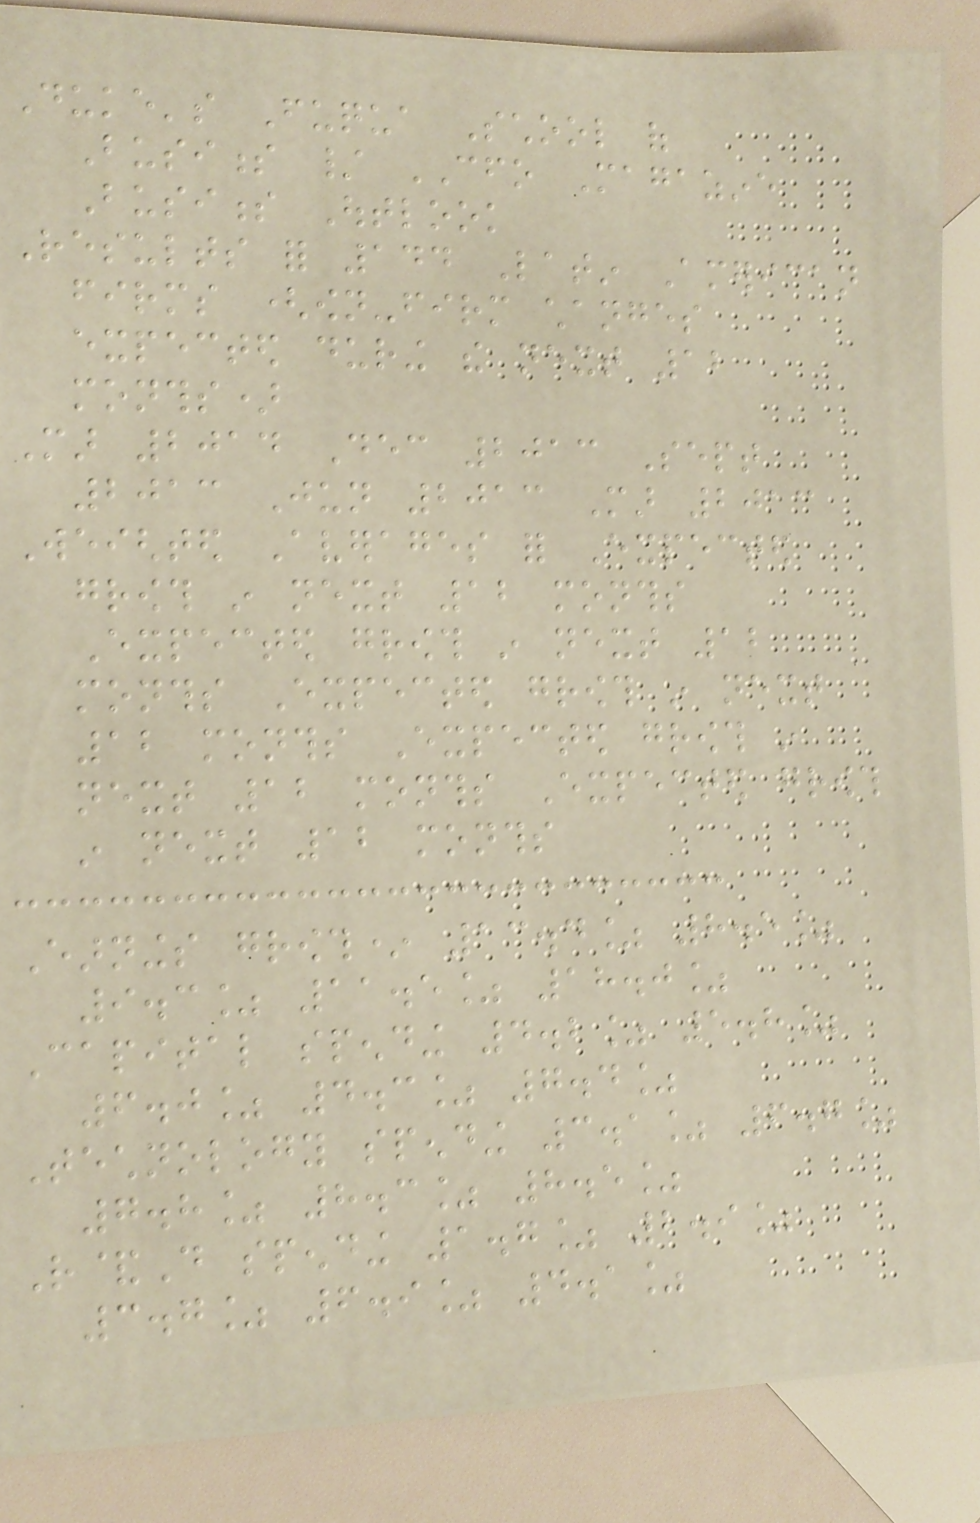Duke's Fuqua School of
Business / CFO Magazine
Business Outlook
Results for 144 Latin American
firms (own-firm changes
expected during the next 12
months)
Mar 2014 Dec 2013 Sept
2013 Jun 2013 Mar 2013
Weighted Averages for Expected
growth in next 12 months
Expected growth in next 12
months Expected growth in next
12 months Expected growth in
next 12 months Expected growth
in next 12 months
Earnings growth* 13.4% 8.5%
9.3% 11.5% 18.0%
Capital spending 4.2% 5.8%
6.0% 4.3% 7.4%
Technology spending 3.1% 6.7%
7.8% 8.3% 8.5%
R&D spending 1.7% 2.9%
3.7% 6.9% 4.1%
